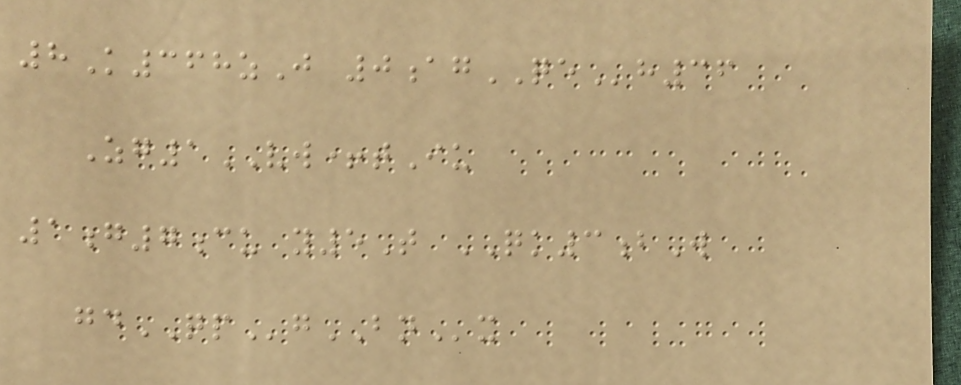8K368zJ 0agQEh36
Zg1VW+tIu
1g7cu y5T QK3bW
gdQPgBNx
